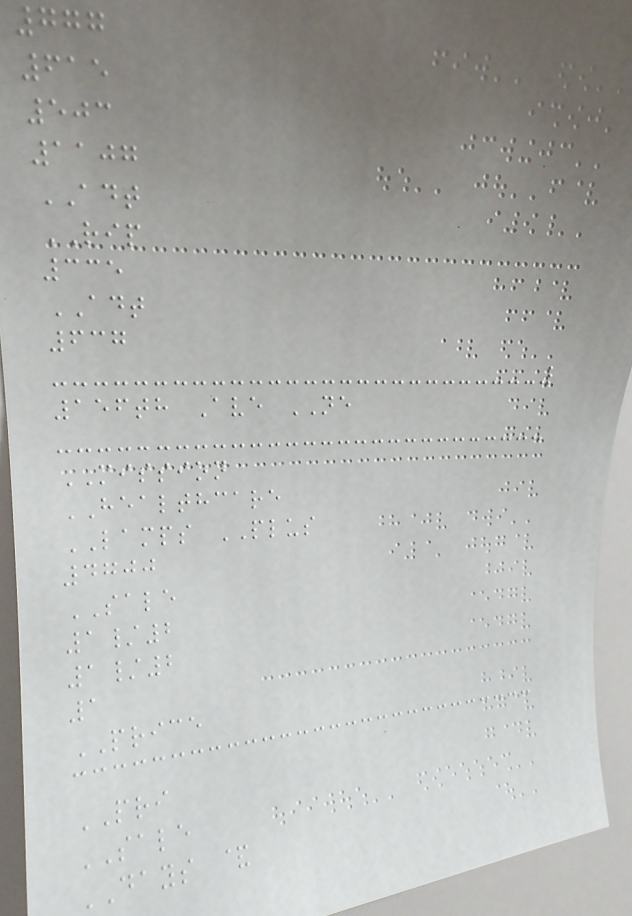777
615
503
1107
ADT
RIP
335
ADT
637
156th Ave NE
MISSION
HEALTHCARE
LAMPS PLUS
4700
SALE
1/2
1/2
1
PRICE
PRI
SALE
DAYS &
